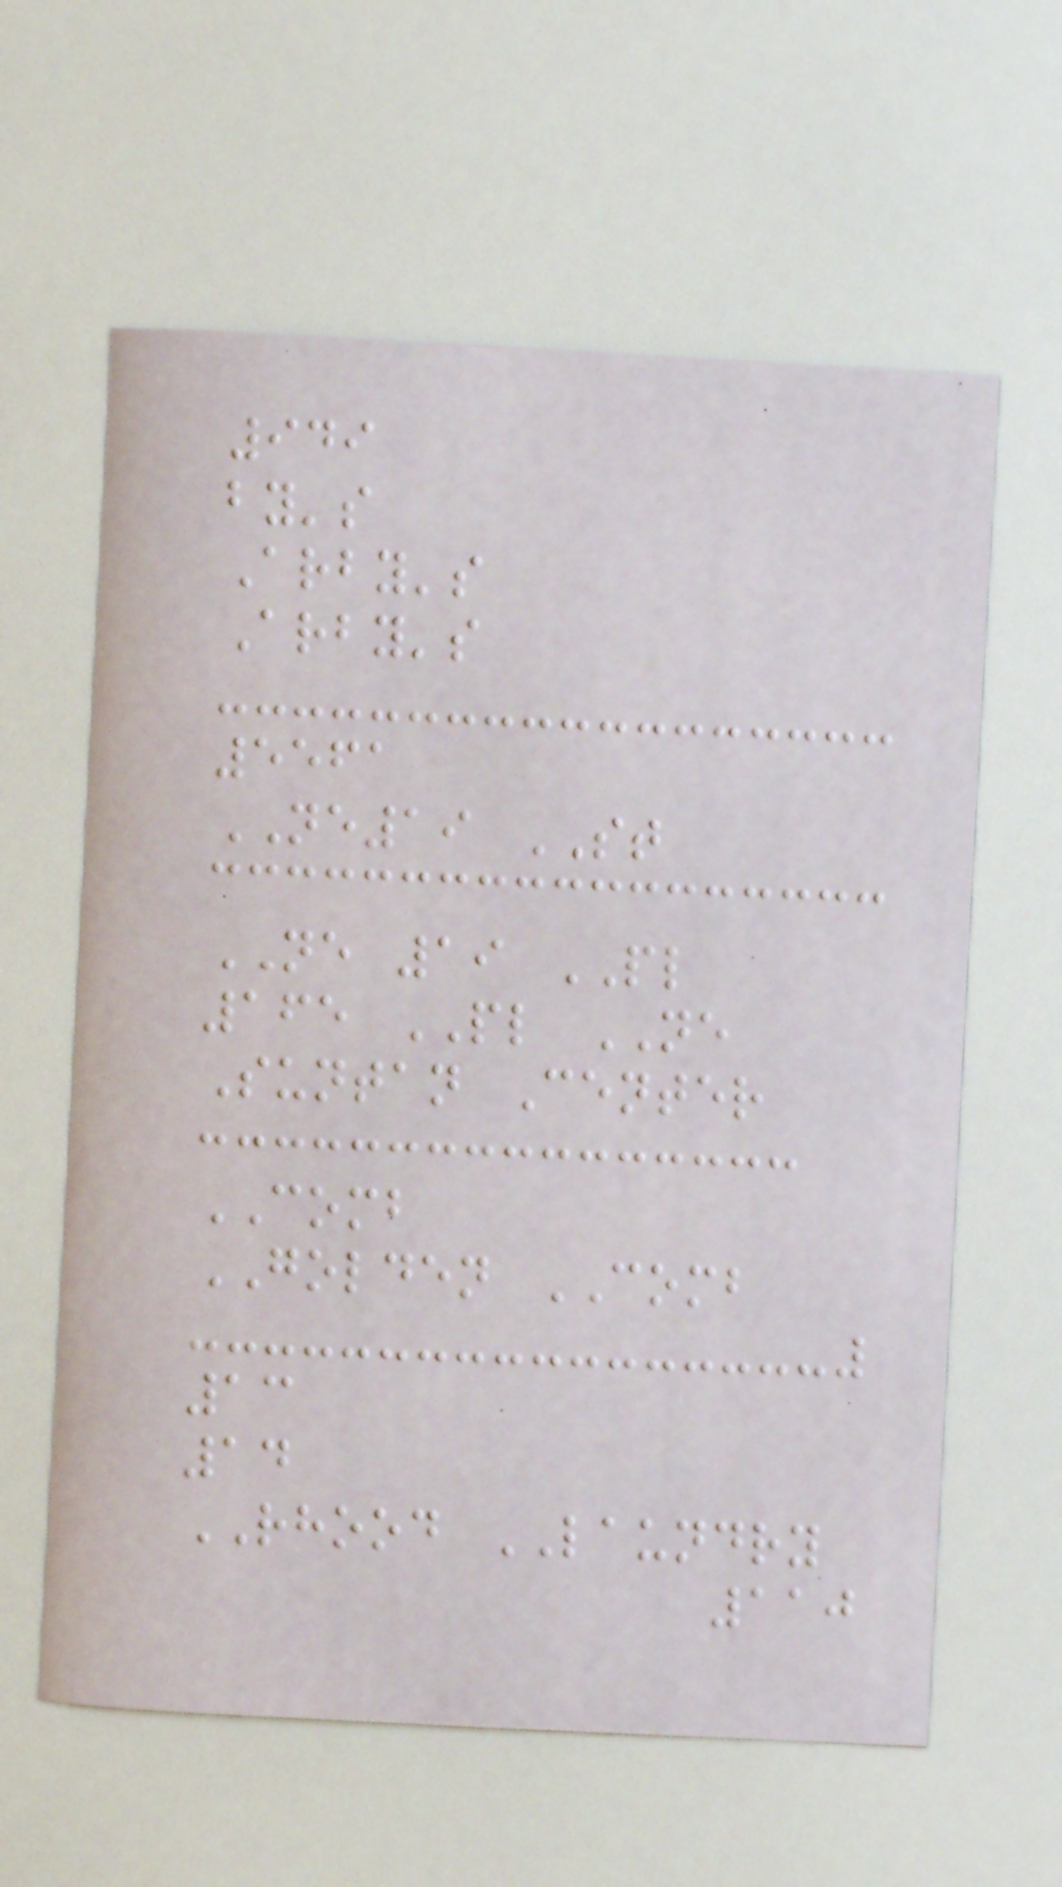949
by's
Arby's
Arby's
5561
NE19 ST
NE 19 PL
165 PL NE
Suntan Center
COMB
GOLDEN COMB
13
14
RHOOD LAUNDRY
110
